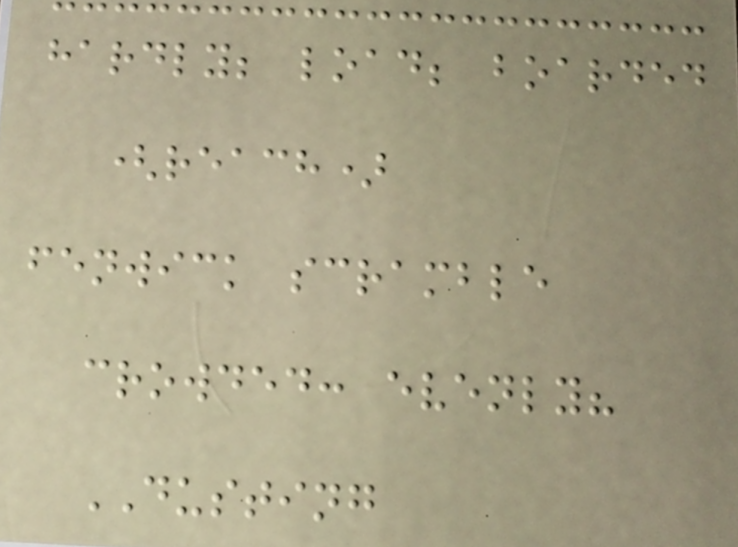hardly; load; boarded
(reach)
fenwick scramble
crowded: evenly?
DUSTING
